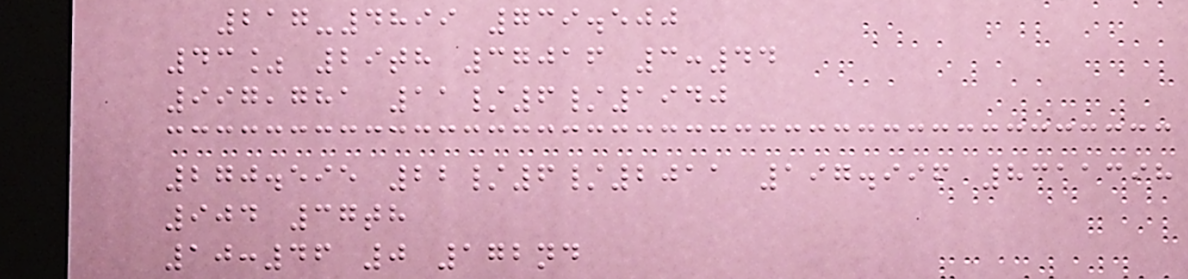217-4899 739.500
43% 29th 37016 3:44
997,781 11/6/1940
270.595 22/6/2011 197.996 8311398
904 37th
10:46 0 172nd
